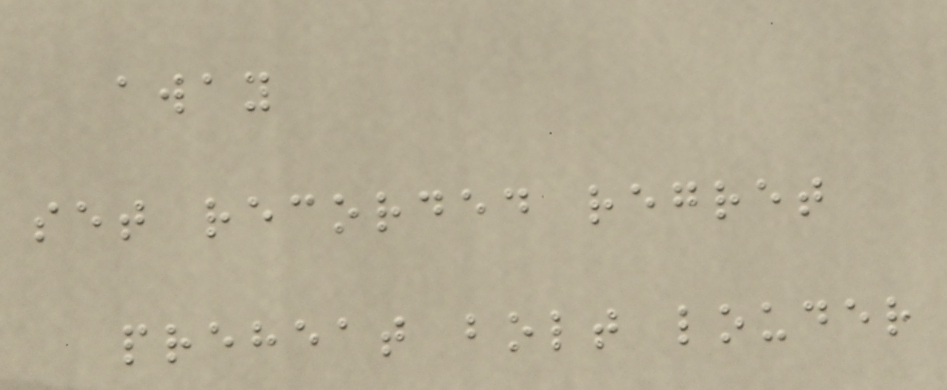away
set recorded regret
preheat bolt louder
